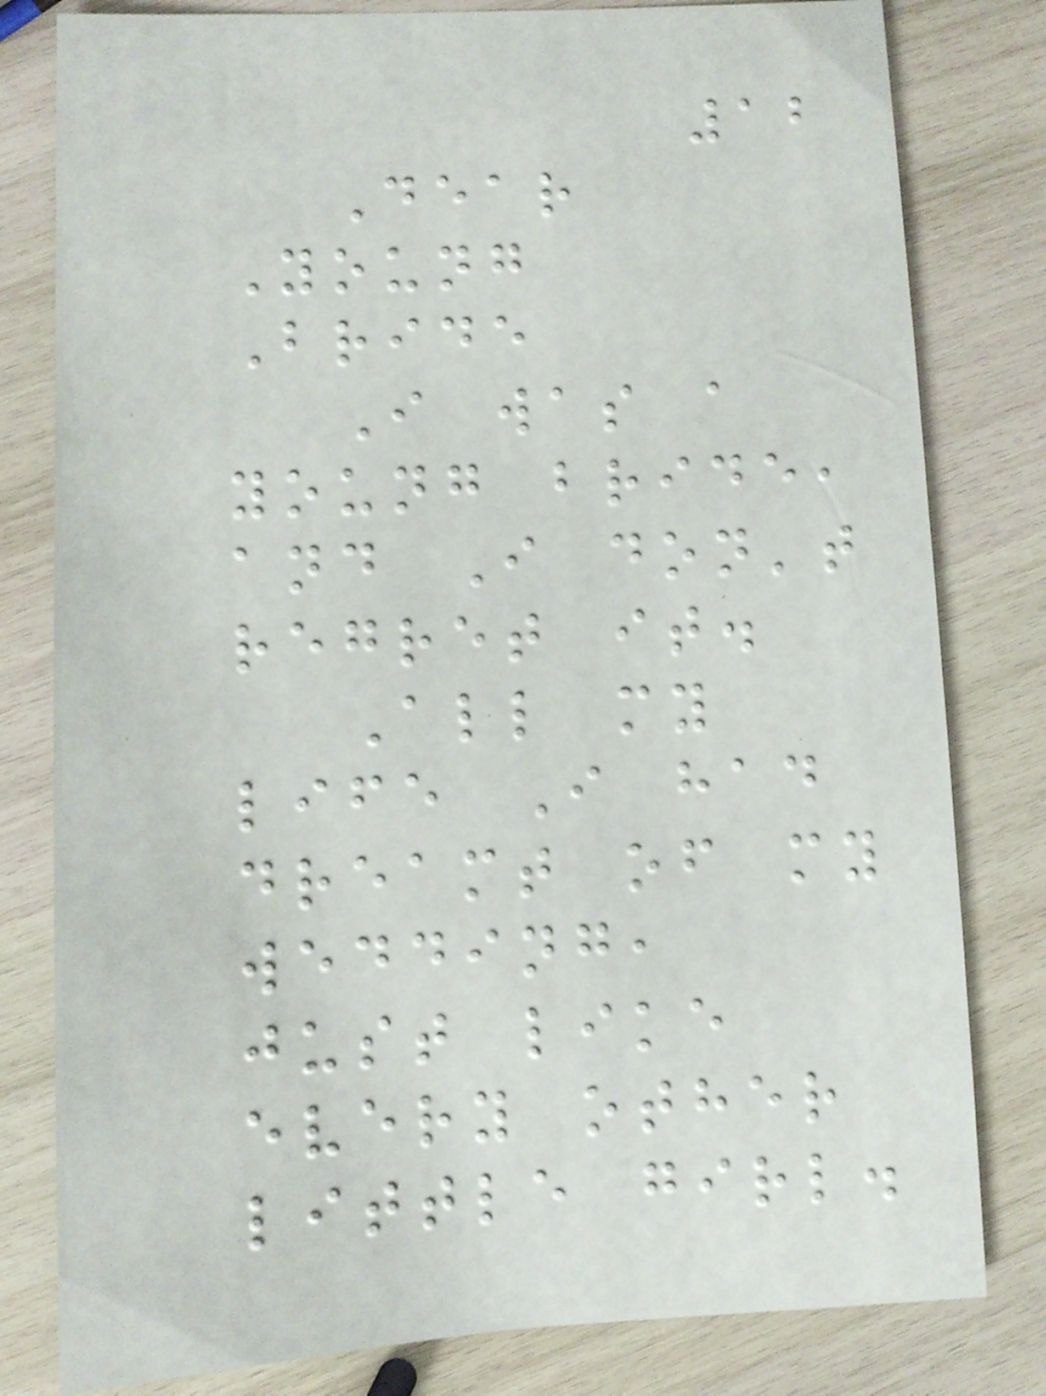12
Dear
Young
Bride
I was a
young bride,
and I don't
regret it.
All my
life I had
dreamt of my
wedding,
just like
every other
little girl.
